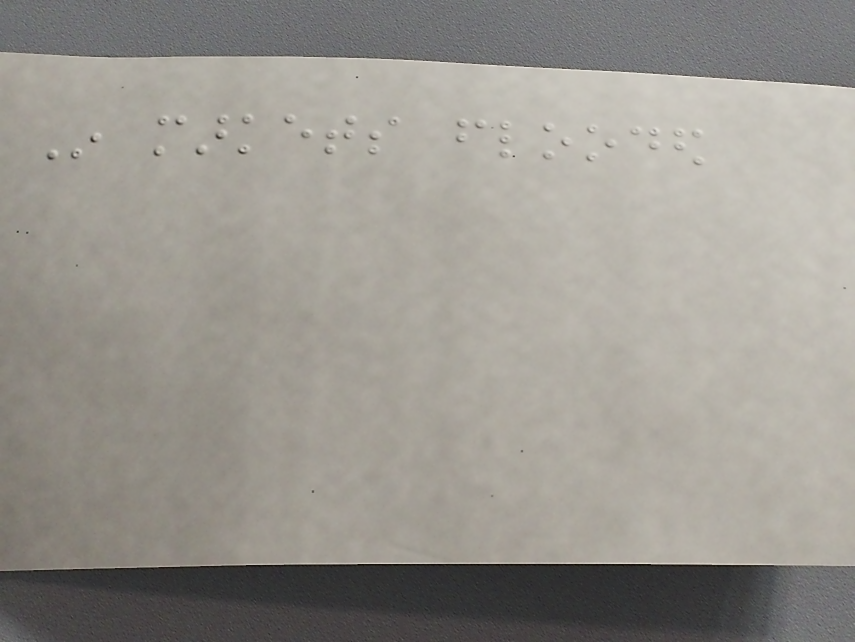In markets flooded
